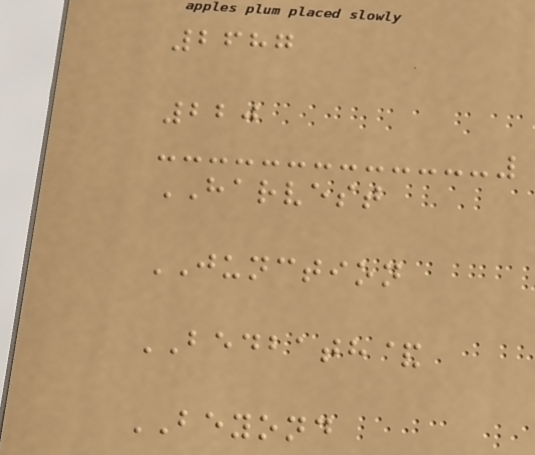2687
220
HARVEST
JUNCTION
BEDBATH&
BEYOND
